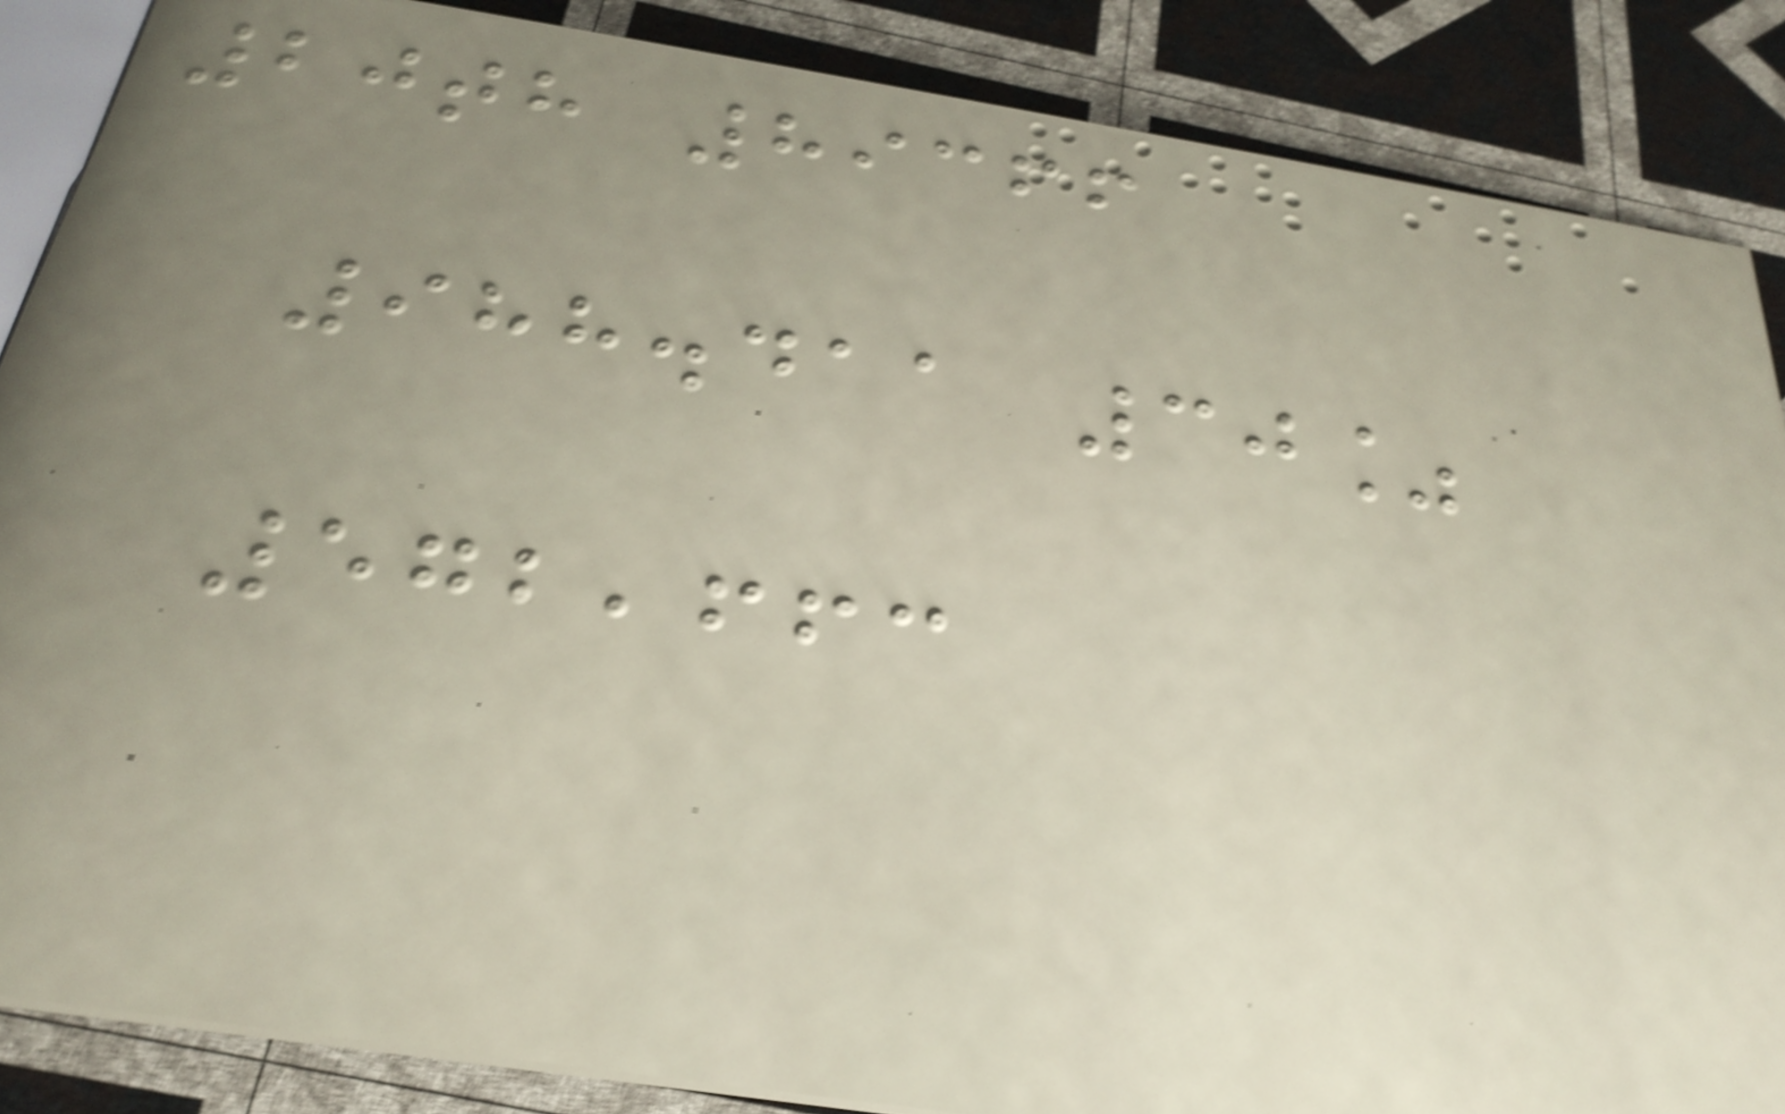20th 89366
988.411 30%
572,663
